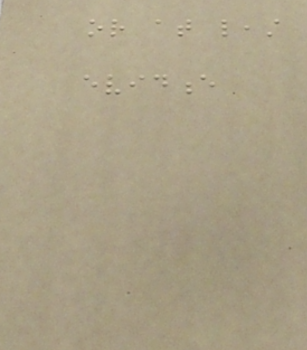or at least
evidence
